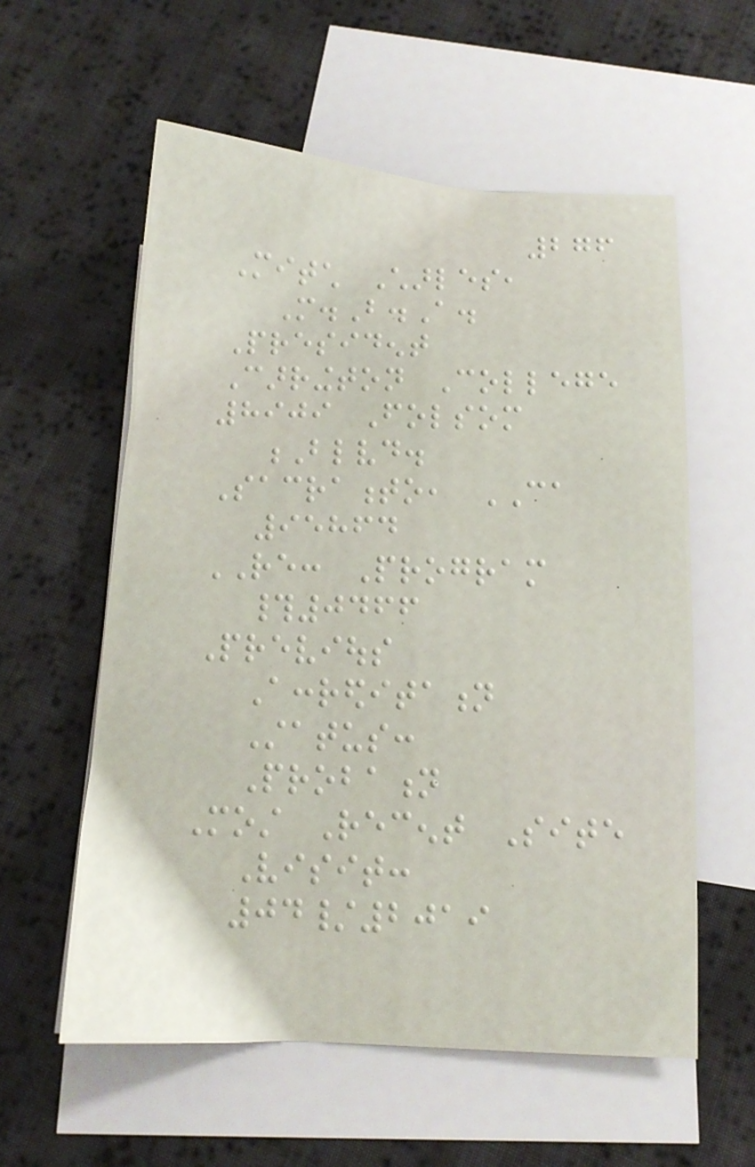276
Mitch Charles,
M.B.A.
President
Carrington College
8909 Folsom
Blvd.
Sacramento, CA
95864
RE: Program
#0466
Previous
Accreditation
Status:
Probation
Most Recent Site
Visit:
04/2019
